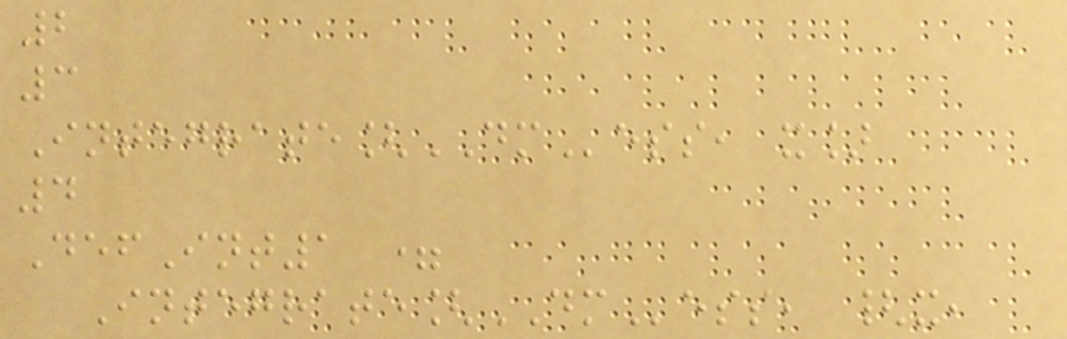2
3
Integrate[DMess, x]
4
DefInt1 =
Integrate[DMess, {x,
